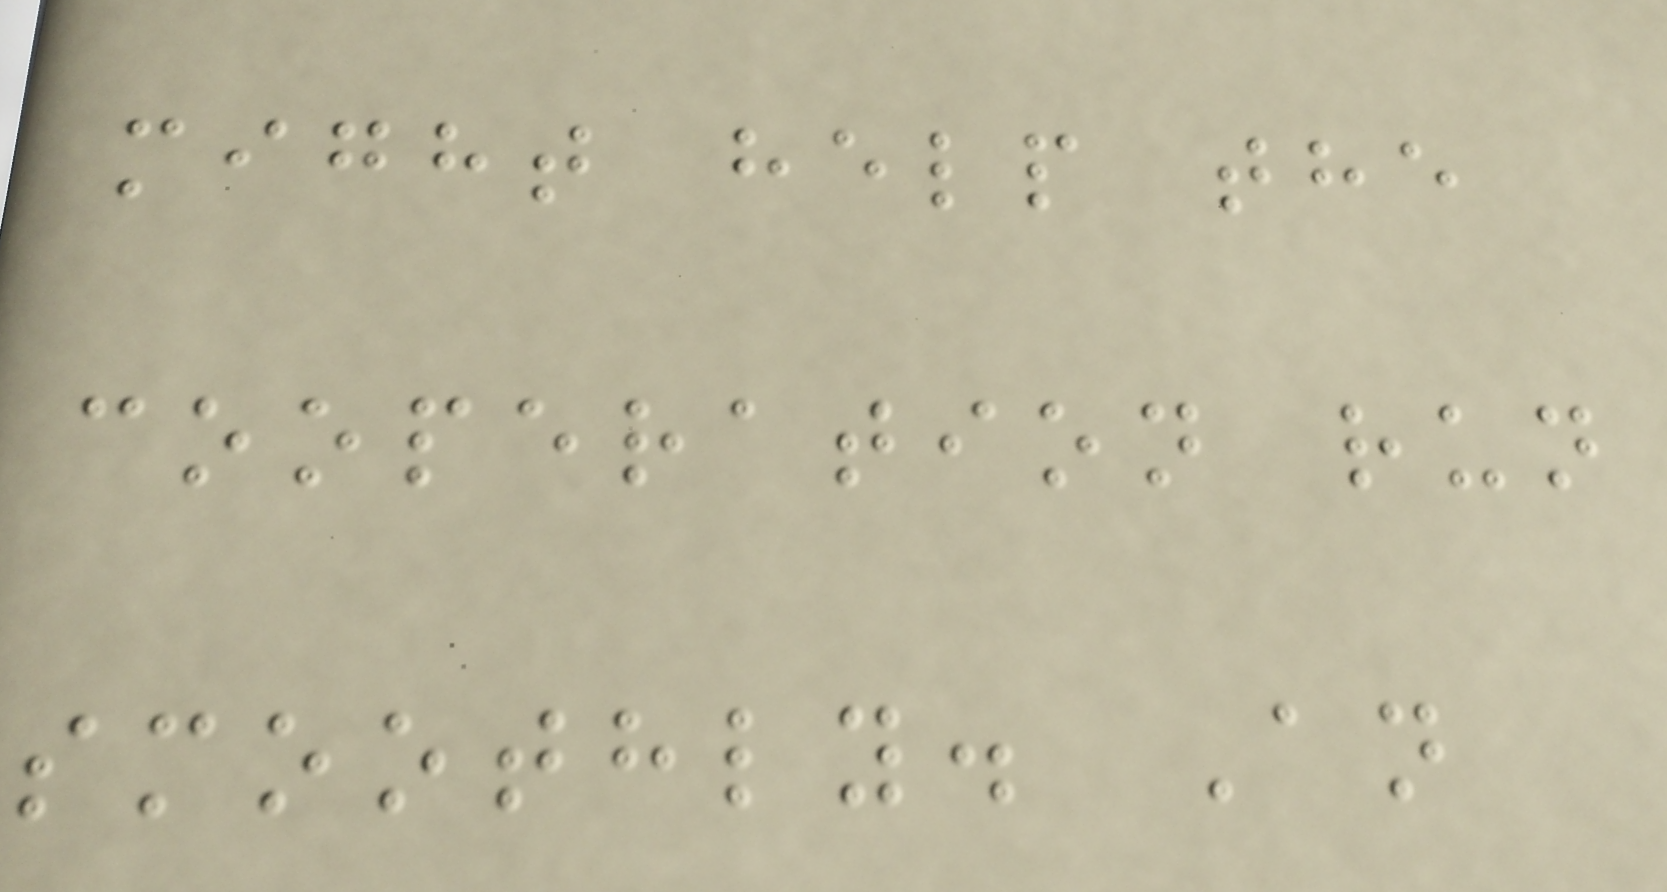might help the
cooperation run
smoothly. An
